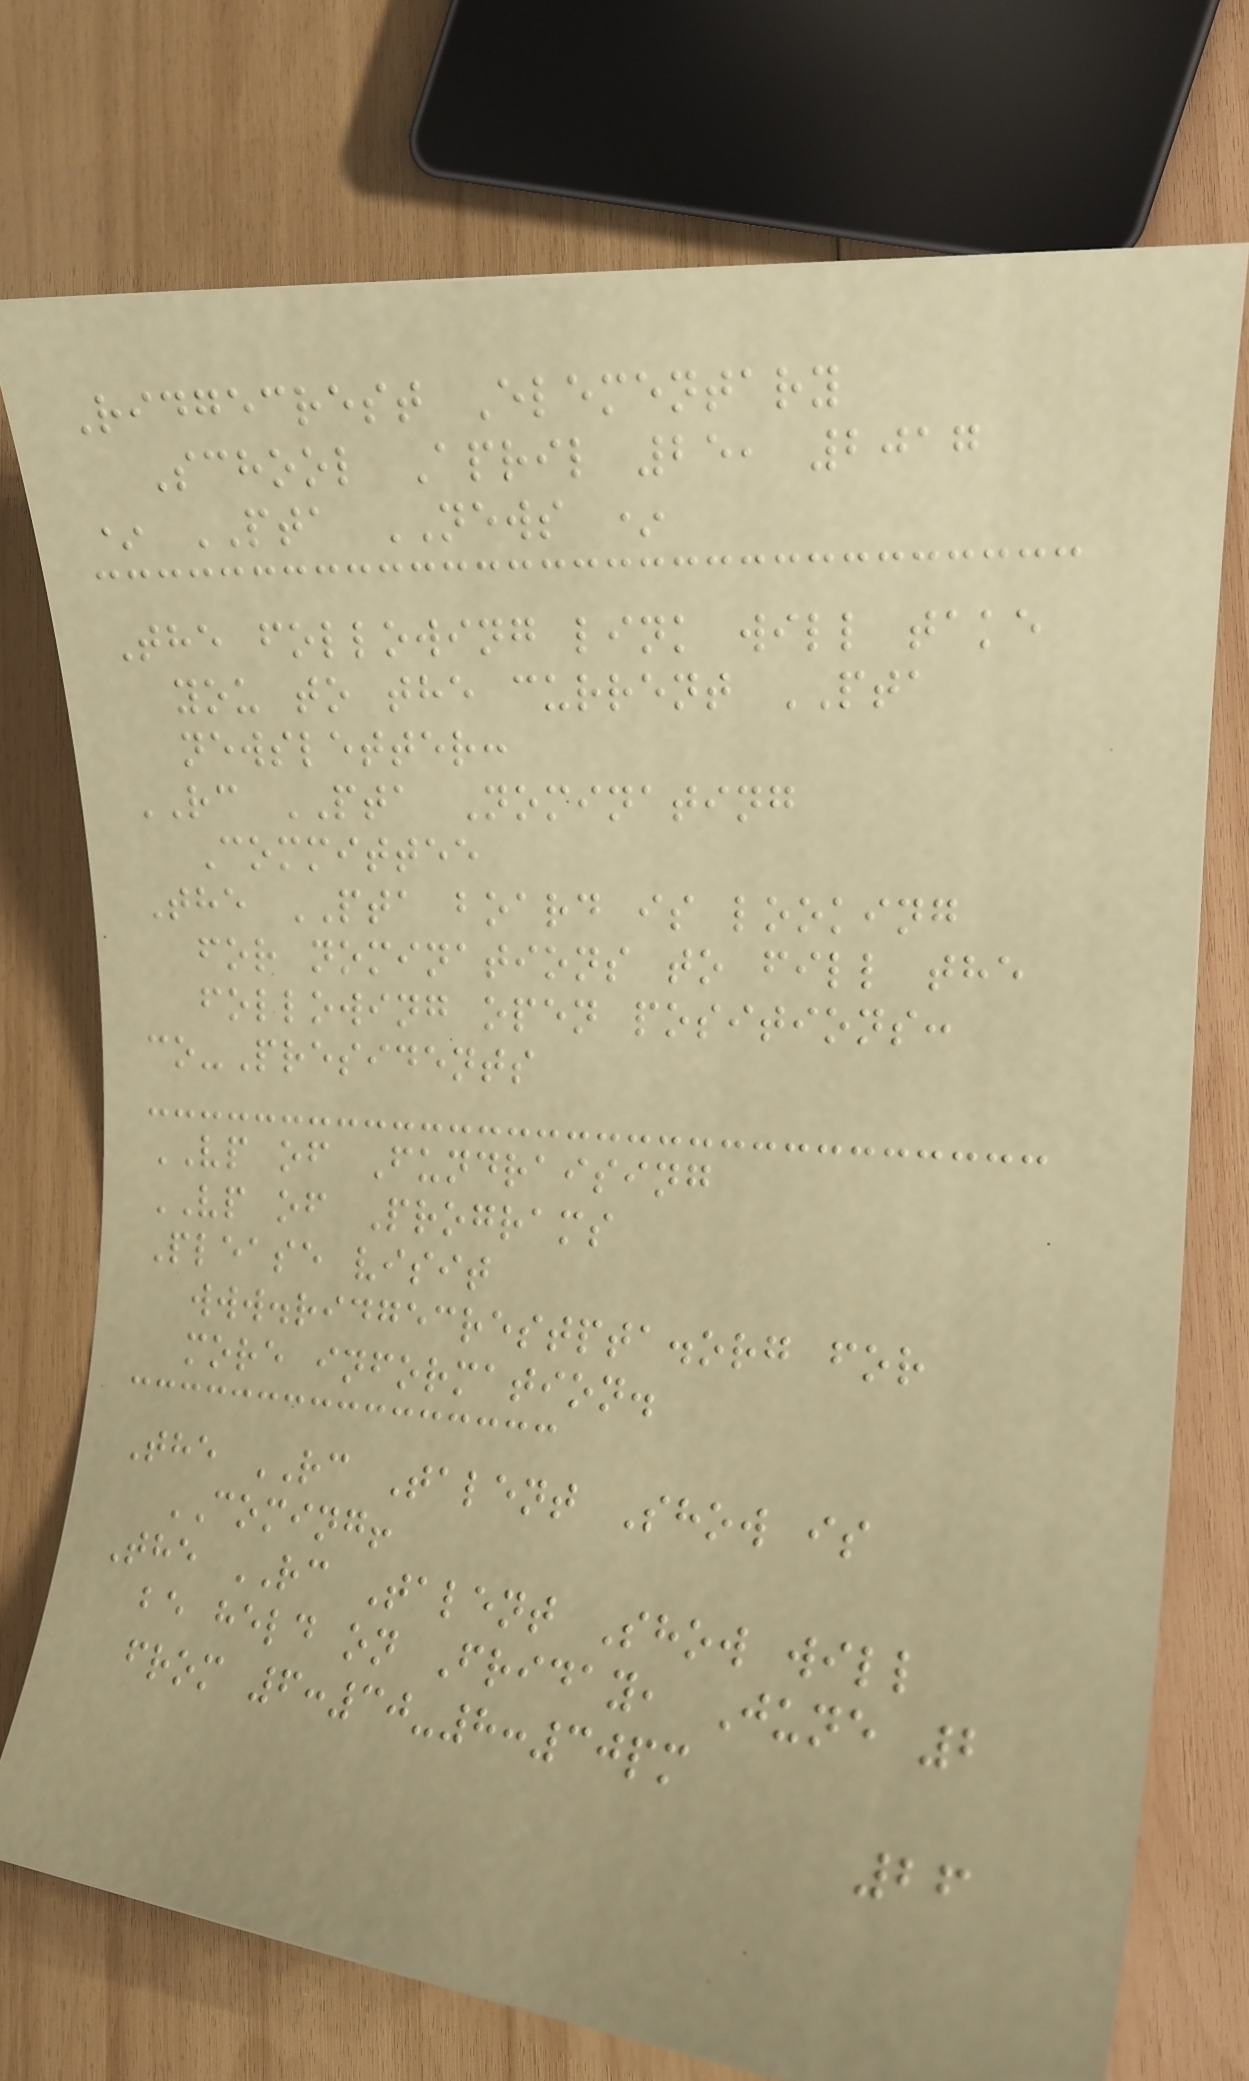Ridgecrest Elementary
School April 25, 2017
* PTA NEWS *
The following link will take
you to the current PTA
newsletter:
RC PTA Nominating
Committee
The PTA board is looking
for nominations to fill the
following open positions:
co-Presidents
VP of Fundraising
VP of Programs
Please visit
www.ridgecrestpta.org for
more information.
The RC Talent Show is
COMING!
The RC Talent Show will
be held on Friday, June 2
from 6:30-8:30pm
26
